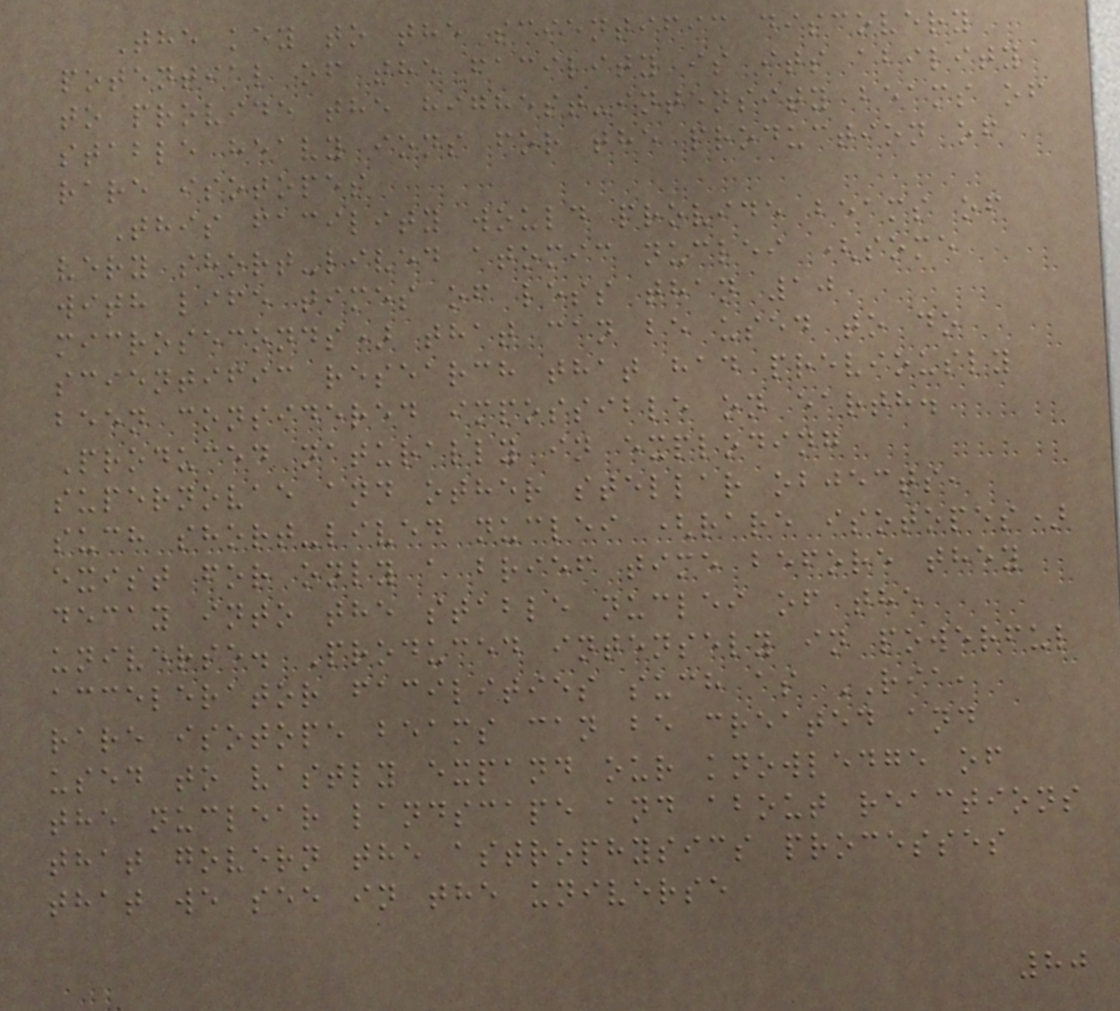The key to the scientific discovery
potential of the facility is its ability
to provide the highest-intensity beams of
stable heavy ions for the production of
rare isotopes
This facility would provide beams of
very short-lived atomic nuclei (some
with life times of less than 10
microseconds) that can be used to do
scientific research that had previously
been considered impossible on earth.
Produced naturally in exploding
supernovae and other stellar objects,
such short-lived nuclei (rare isotopes)
exist for only a brief time before they
decay into the stable nuclei of the
universe. Produced intensely in powerful
accelerator facilities such as RIA,
rare isotope beams can be created and
used to vastly expand our knowledge of
the nuclear landscape and about reactions
that govern the astrophysics processes
that we see in the universe
80
